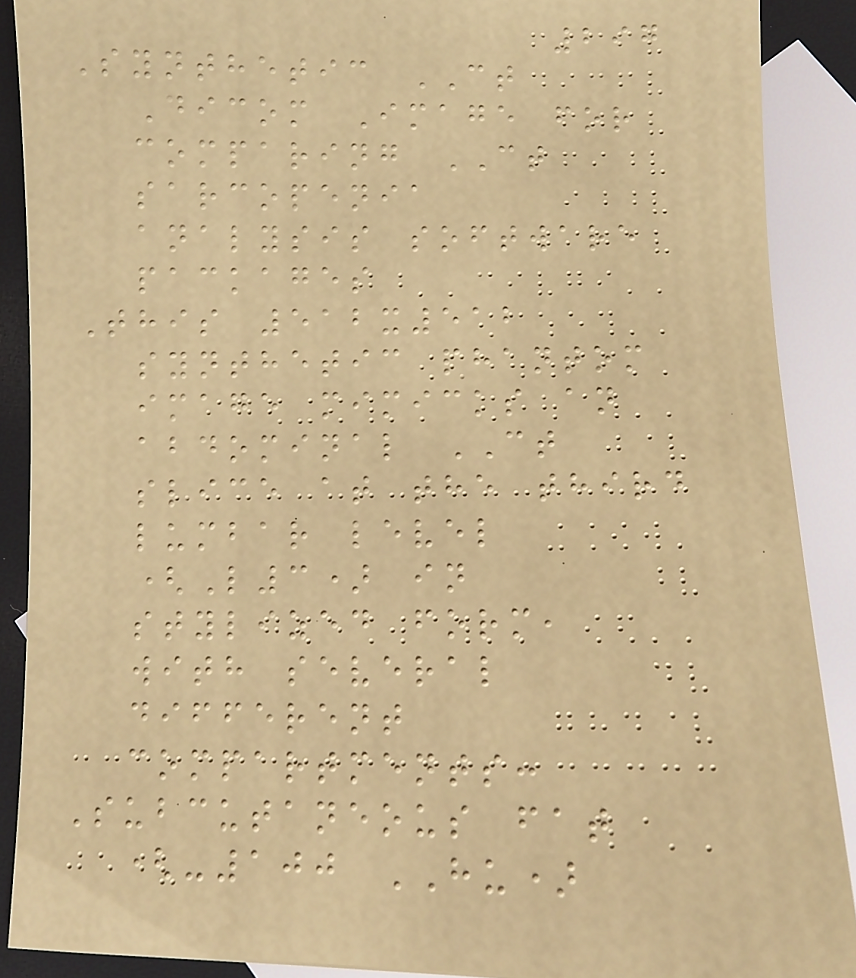297
Synthetic CT
Dicom Image for
comparing CT
sarcopenia
analysis software
packages
This 512x512
synthetic phantom
image mimicks an
abdominal CT
slice at the third
lumbar level
(L3) in
stylized form,
with several
different
compartments:
Subcutaneous fat
(-100 HU)
